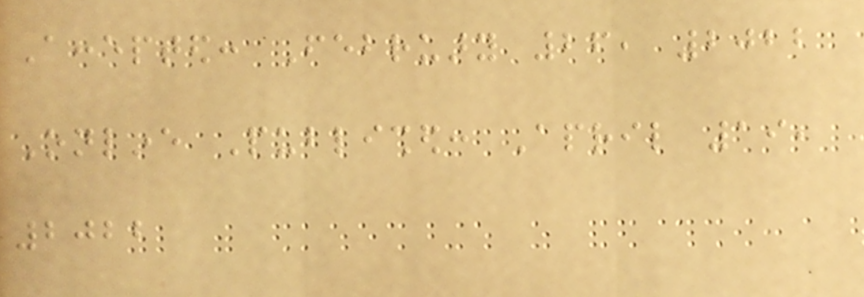Accepted: February 26, 2022
Online Published: April 19,
2022
